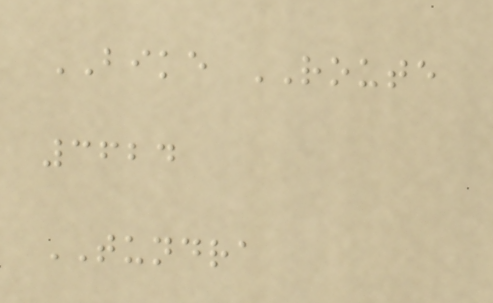BIKE ROUTE
3624
TUNDRA
